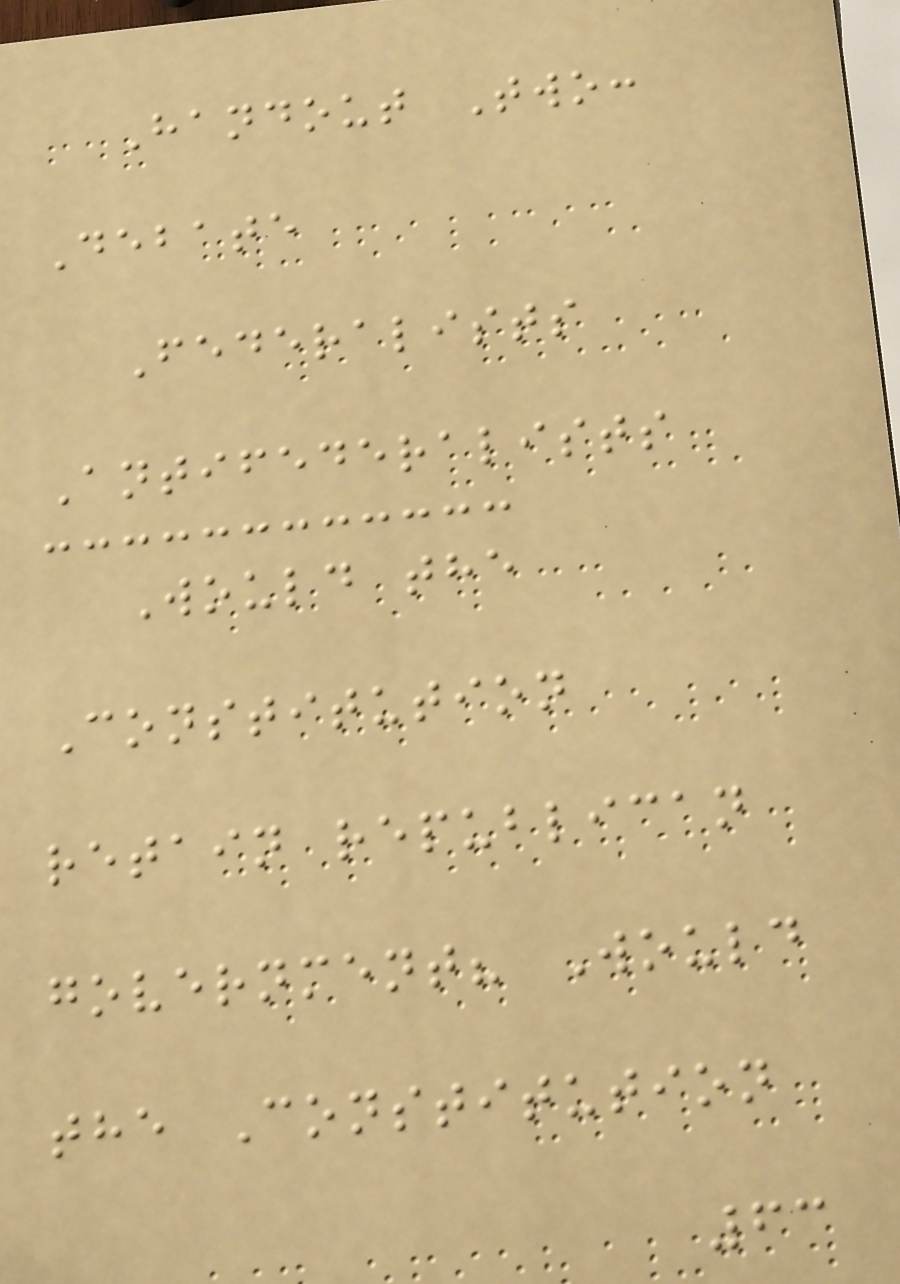Handout Two:
Debate
Federalists
Antifederalists
Would the
Constitution
retain republican
government? Would
the Constitution
63
